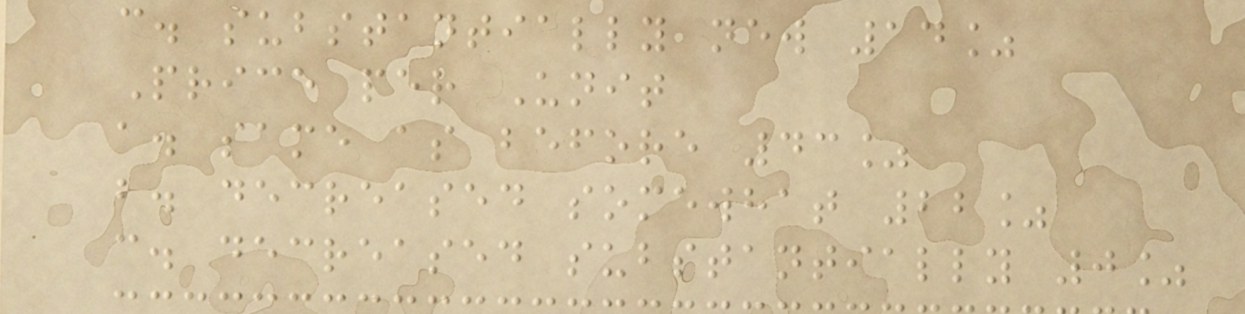c. substantially new 14%
Price per Unit
a. same as before 43%
b. decreased somewhat 22%
c. decreased substantially 0%
